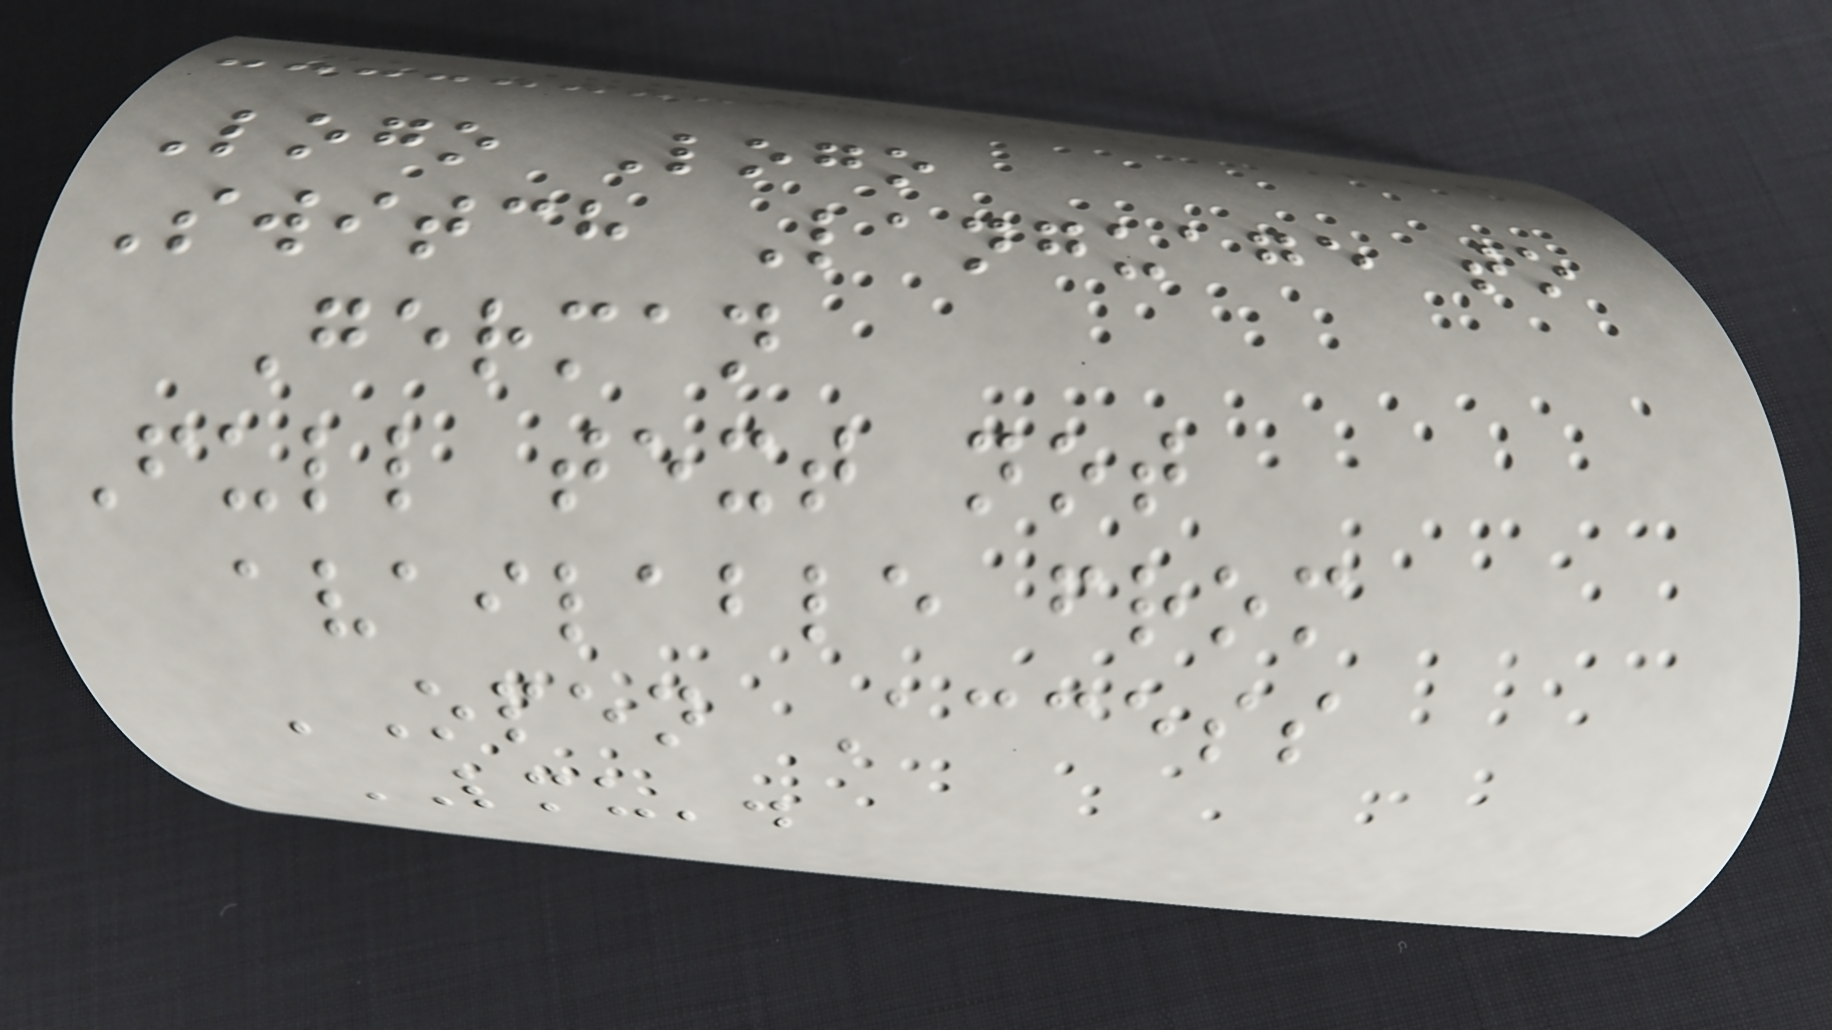Logo Logo
Switch Language to
German
Full text not
available from
'Open Access
LMU'.
